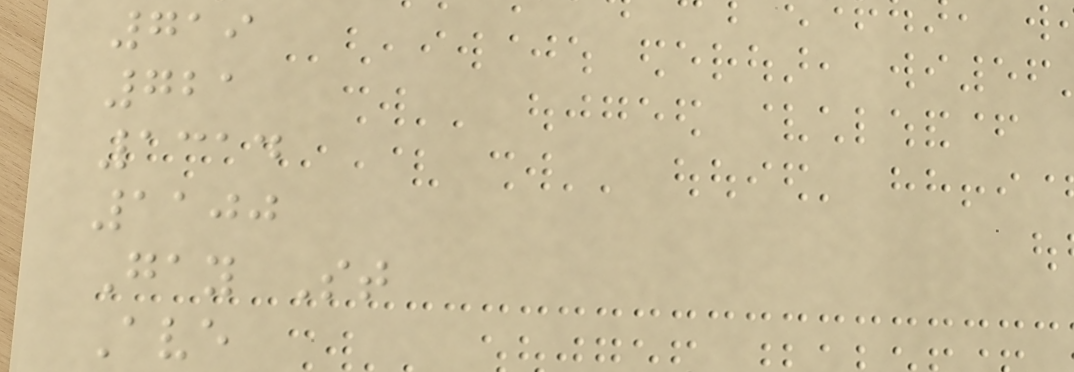719
721
1314
1100
Gay St
Ave
